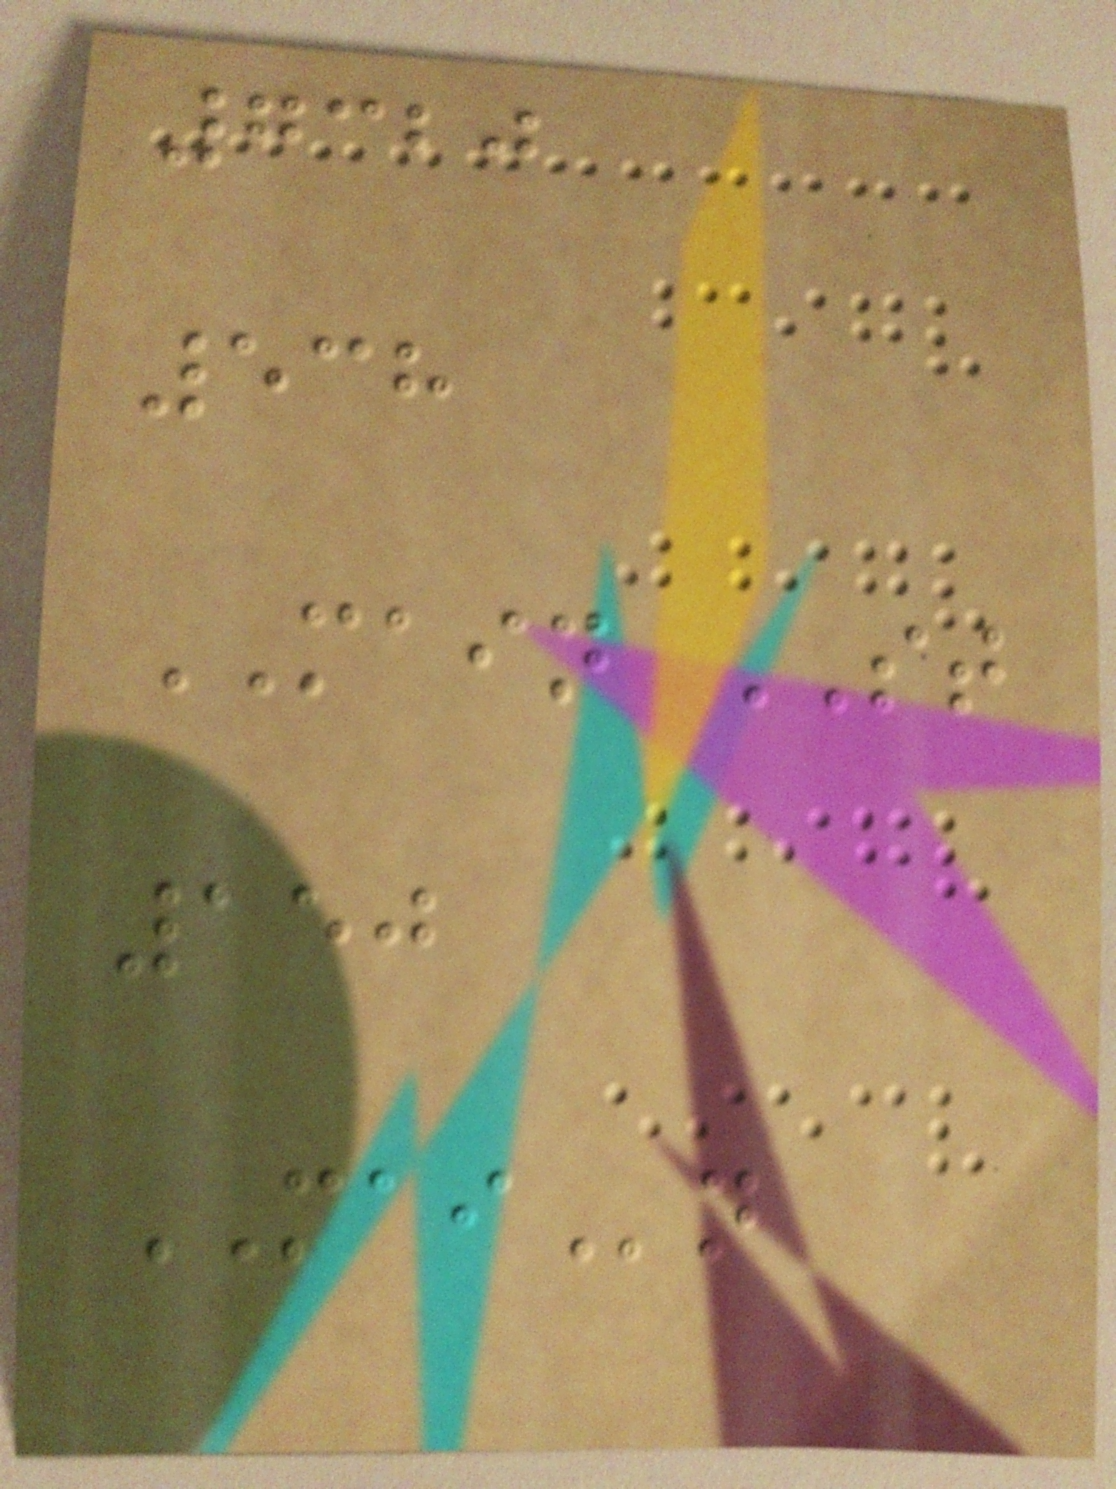7320
538
MAIN ST
150
MAIn
